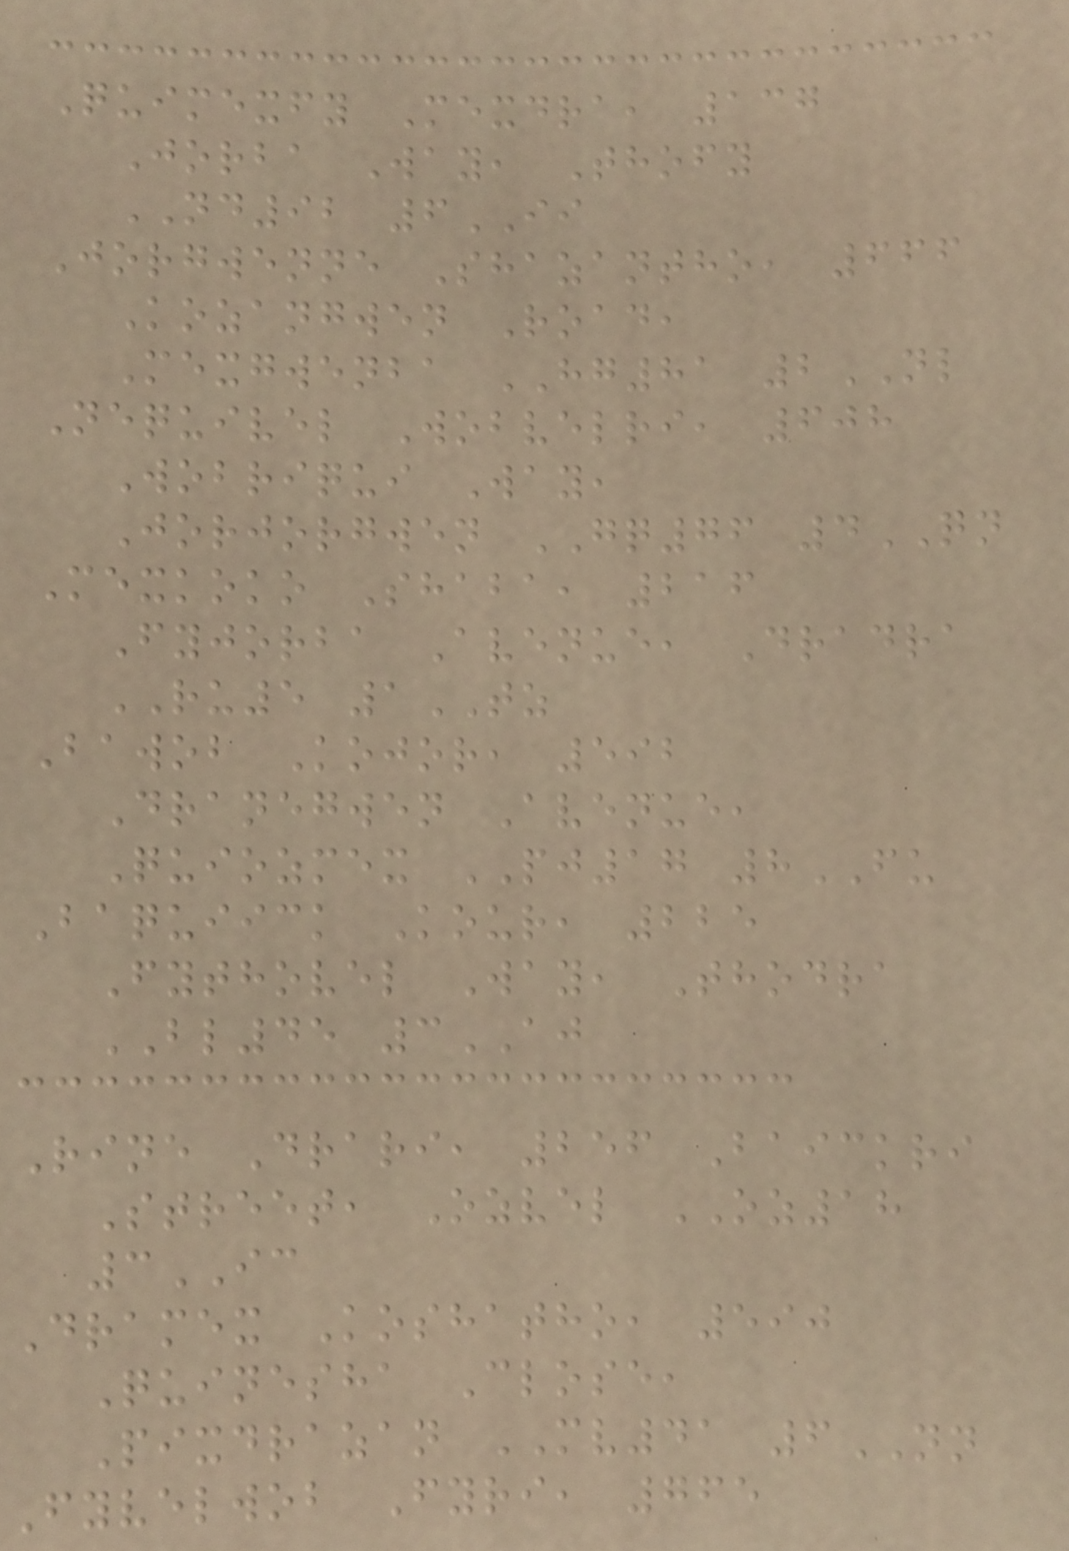Quimexfy Mexdra, 137
Jorba Way, Thofy
ND92 6II
Jorgwenne Shazantho, 666
Kozangwen Road,
Mexgwenba HG81 2NL
Nequivel Wobvelri, 608
Wobriqui Way,
Jorjorgwen GQ76 4QN
Mexkoko Shaba, 216
Fyjorba Avenue, Dradra
RU5 1TZ
Bawob Kojor, 592
Dranegwen Avenue,
Quiozmex PJ17 8FU
Baquiick Kour, 225
Fythovel Way, Thodra
BL45 3AJ
Rine Drari, 256 Baickri
Street, Ozvel OZ18
3IC
Dramex Koshatho, 590
Quinesha Close,
Pixdrazan MV41 6NN
Fyvelwob Fyri, 765
